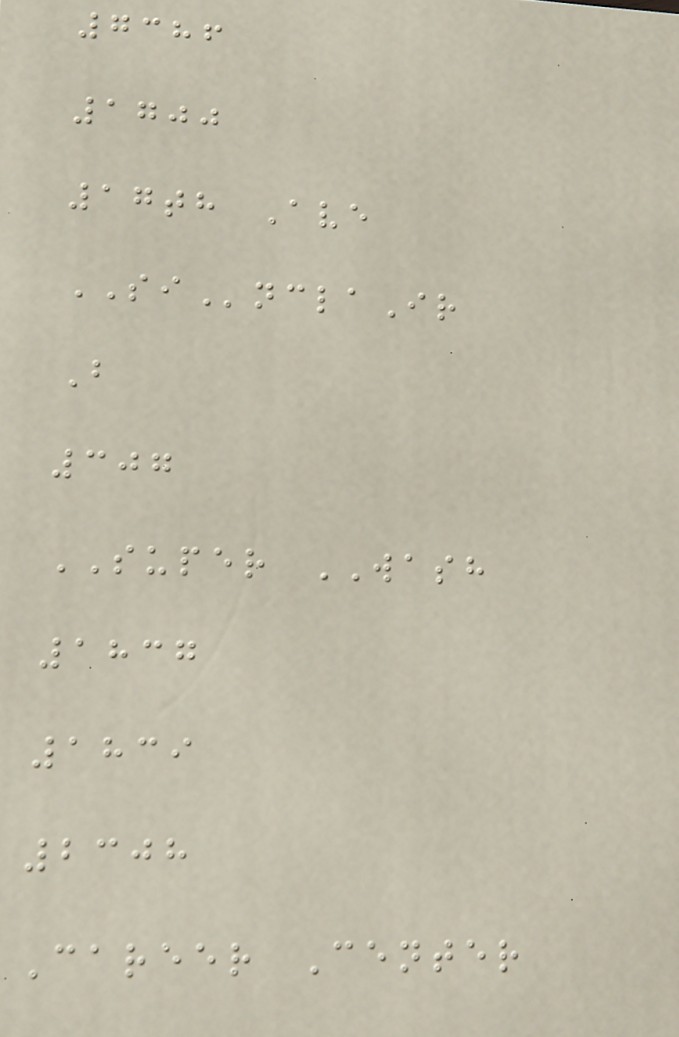7386
1700
17th Ave
SInclaIr
B
307
SUPER WASH
1837
1839
2308
Career Center
